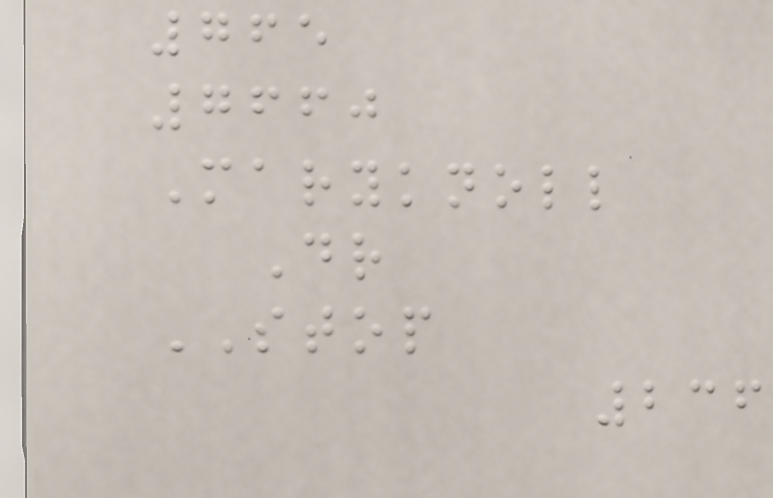765
7660
Maryknoll
Dr
STOP
236
